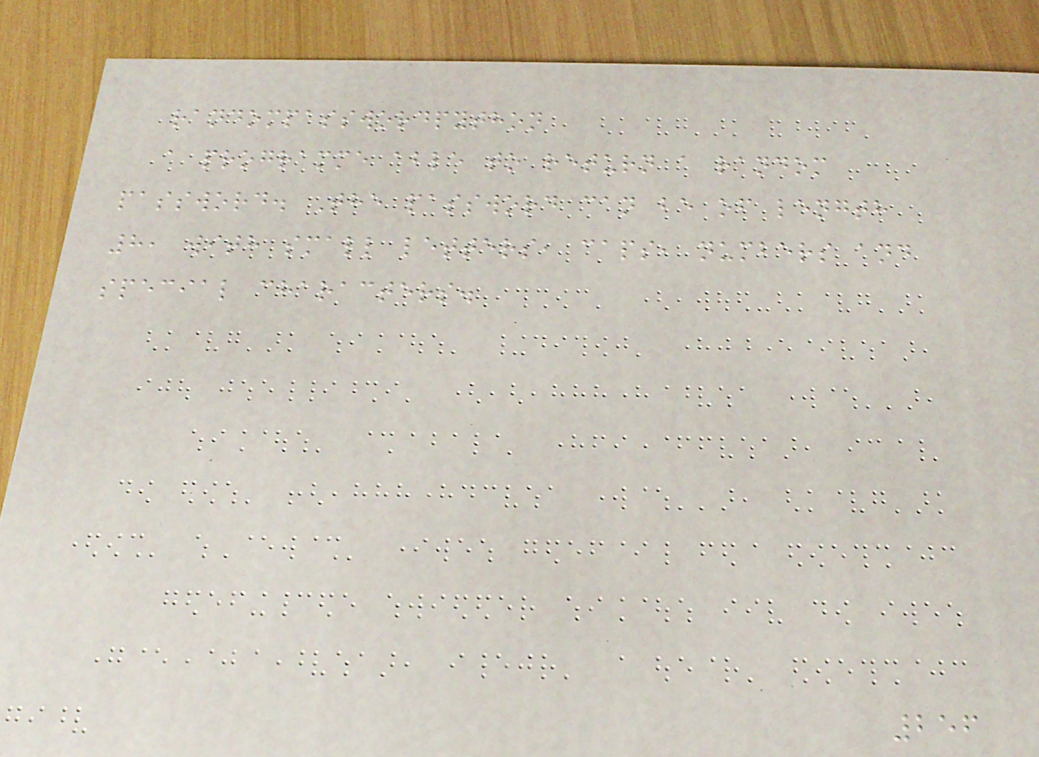randompasswordpython
a programme able to return a random
password. The password can be of length
8, with small letters, caps, numbers and
special characters.
256
